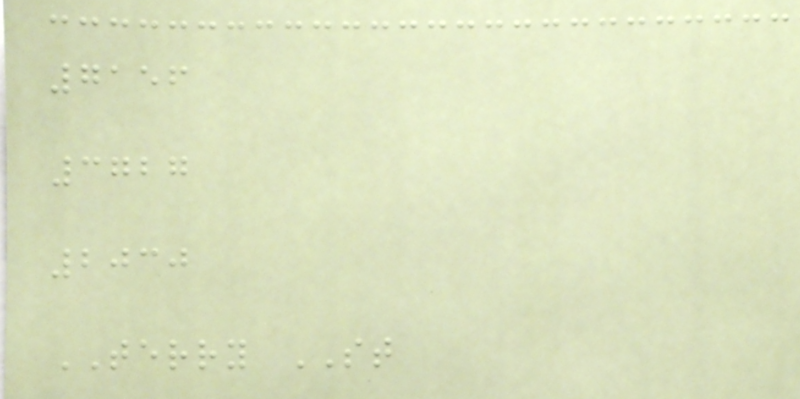7156
3727
2030
TERRY ST
